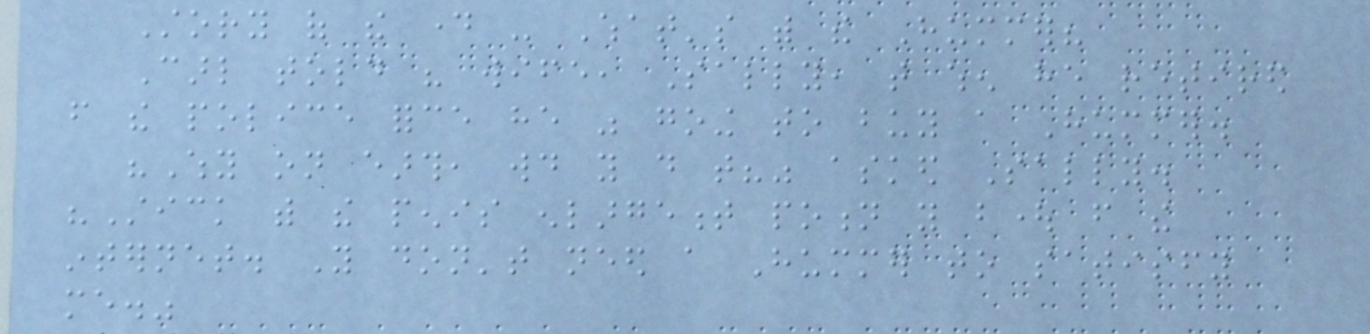Story of the day - What's with the Hummer?
Carl told his wife, Sally, that when he retired
from the police force he was going to buy a Hummer.
"Why on earth, would you do that?" asked Sally.
"Stick with the penis enlargement potion you bought from the
internet. You don't need a Hummer to satisfy
me."
